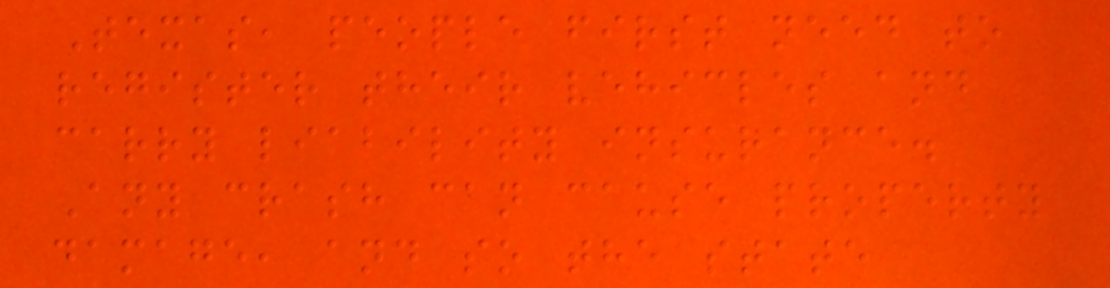Texas, people first need to
register their vehicles and
carry liability insurance.
Any crash can cause property
damage, and so the state
